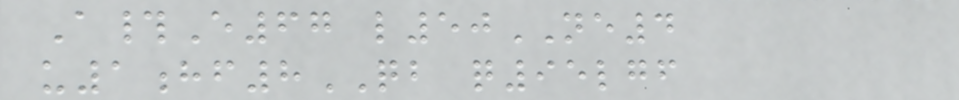A#E67 l50NE4
u1hf8QB q95lgf
